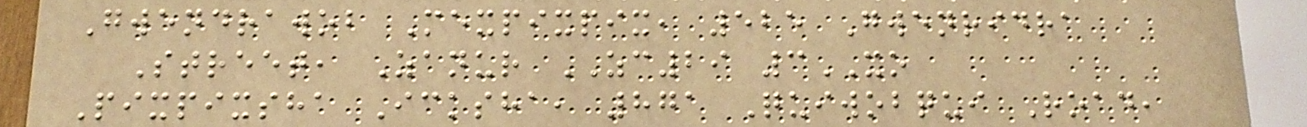Gwendrawob Mexpixpix, 525 Gwenridra
Street, Zanur ZC29 3XO
Pixpixsha Icksha, 871 Quiwobqui Road,
